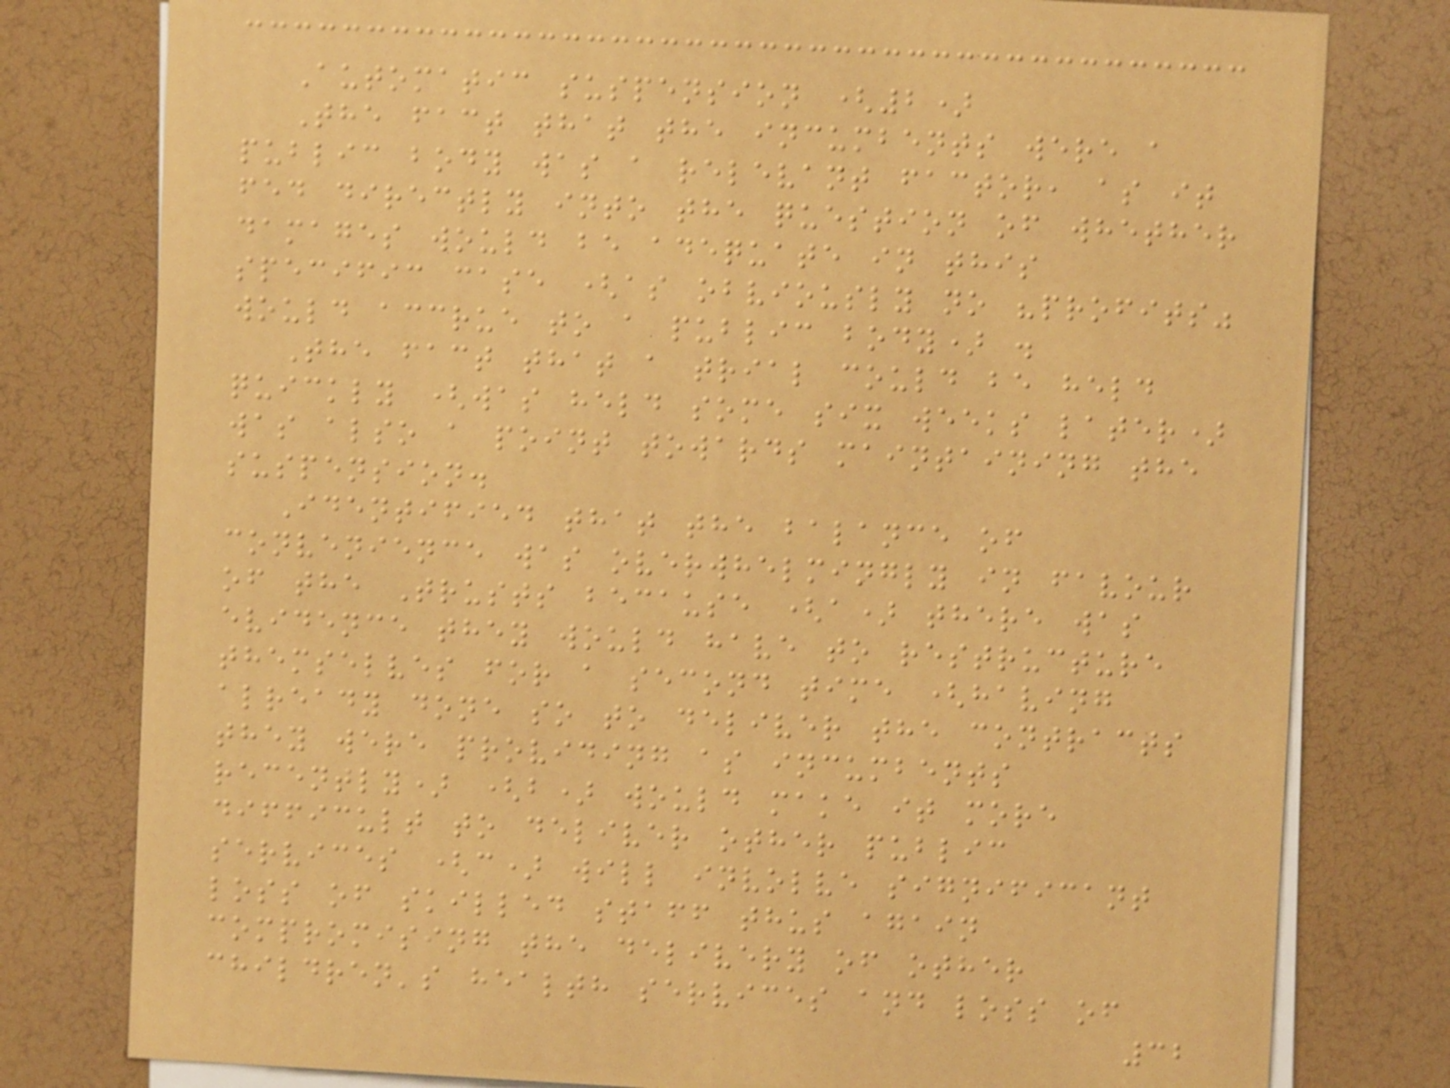Automatic suspension (2)
The fact that the incumbents were a
public body was a relevant factor, as it
fed directly into the question of whether
damages would be adequate in this
specific case (as obviously no "profits"
would accrue to a public body) .
The fact that a trial could be held
quickly (was held some six weeks later)
was also a point towards maintaining the
suspension.
Identified that the balance of
convenience was overwhelmingly in favour
of the Trusts because (a) there was
evidence they would have to restructure
themselves for a second time (having
already done so to deliver the contracts
they were providing as incumbents
recently) (b) would make it more
difficult to deliver other public
services (c) will involve significant
loss of skilled staff thus again
compromising the delivery of other
children's health services and loss of
32
